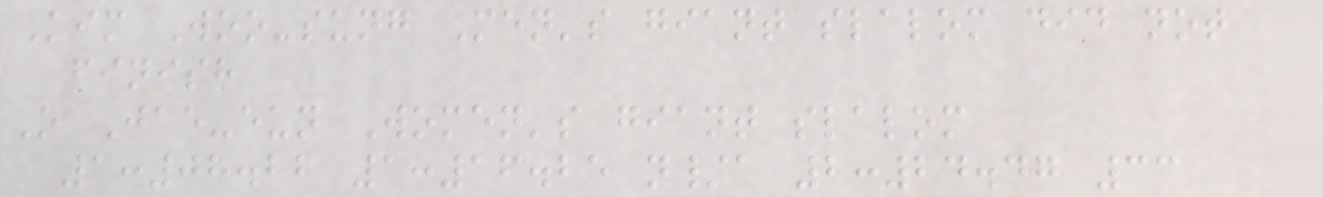Kim Woo-sung Men's giant slalom did not
finish
O Jae-eun Women's giant slalom
1:08.22 1:16.25 n/a 2:24.47 33
